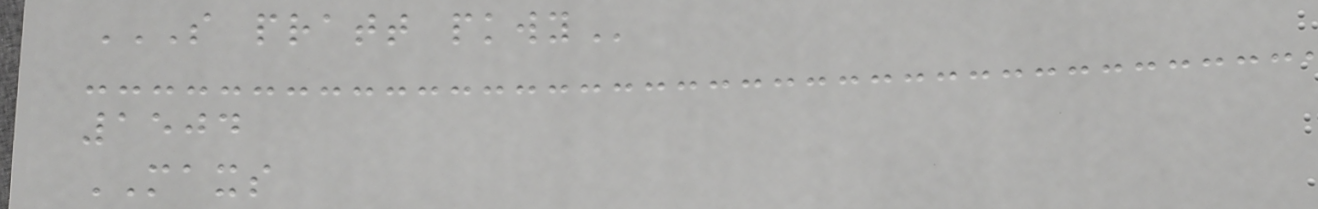S PRATT PKWY
1504
MAXS
